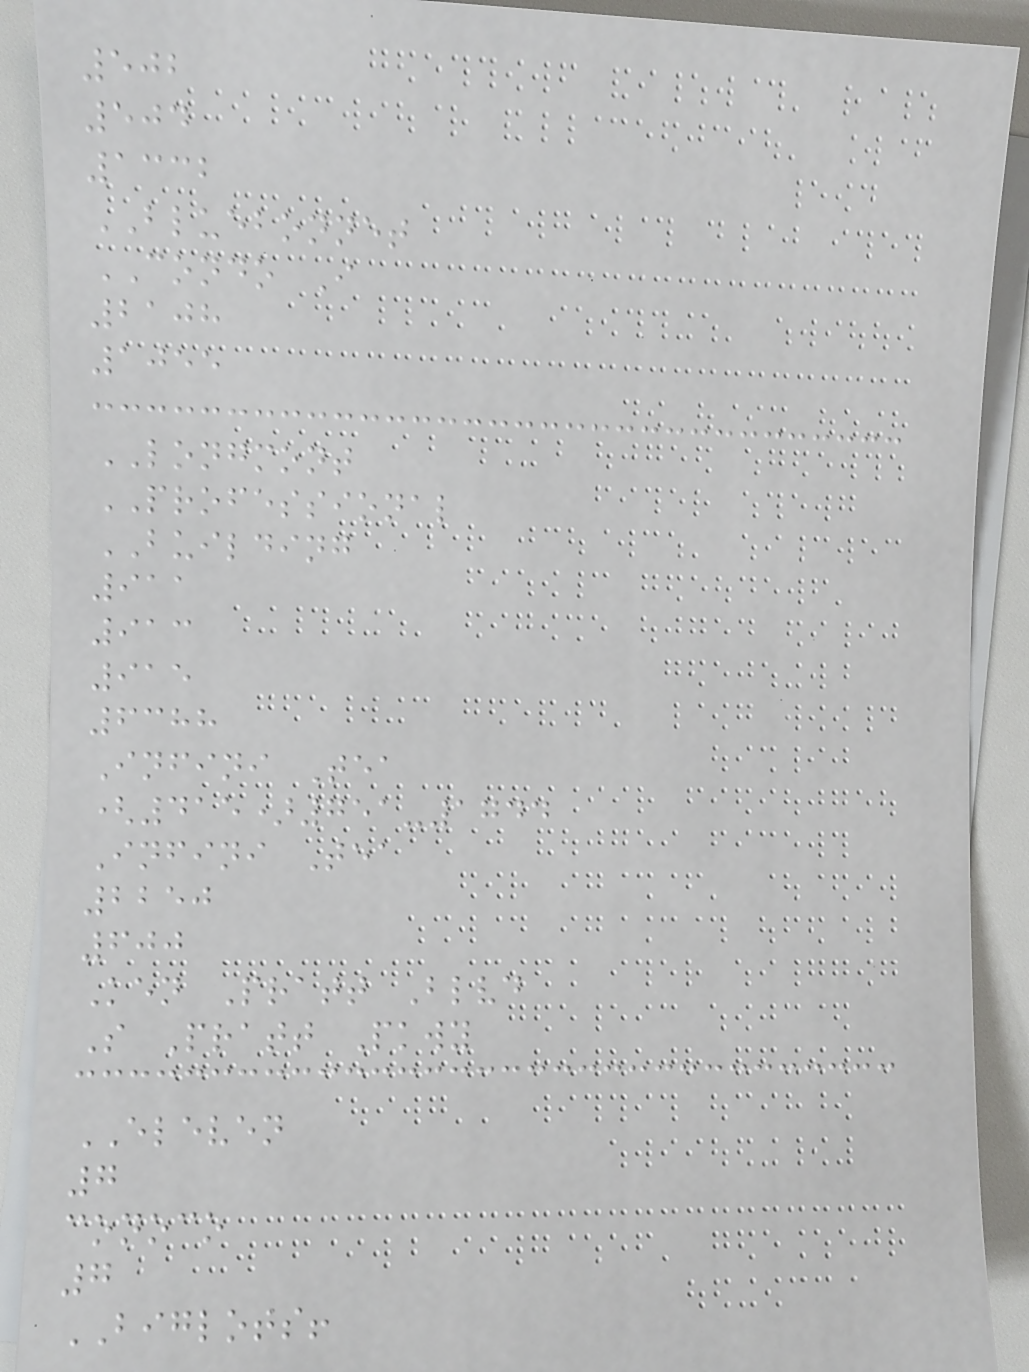502
504
1332
BLUEBONNET
CONDO I
2108
1055
LONGMONT
PROFESSIONAL
BUILDING
911
913
915
6388
Infini Tea
(415)751-1744
Infini Tea
2250
600
Ken Pratt Blvd
S Pratt Pkwy
ELEVEN
7
conoco
7
BIGLOTS!
